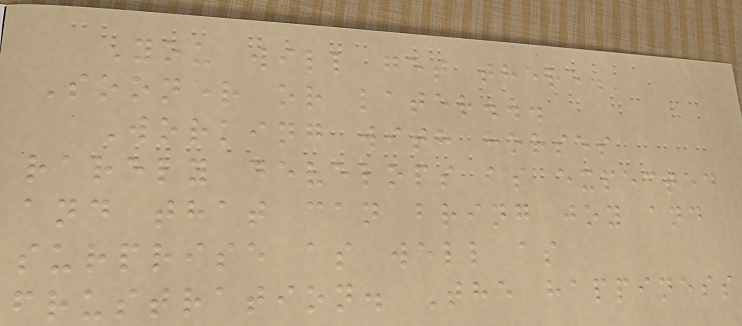You will get there.
Sooner or later...
Working with horses
rarely develops as expected
and that can bring joy and
surprise as well as
frustration. The happiness
